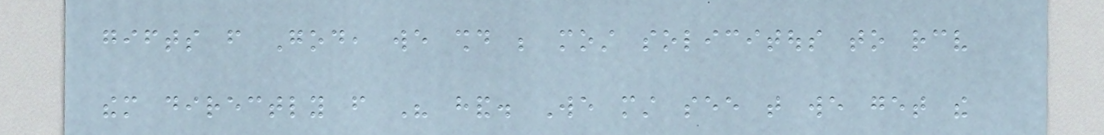gifts from God, we should be most solicitous to receive
them directly from His hand. We must see that we get the
